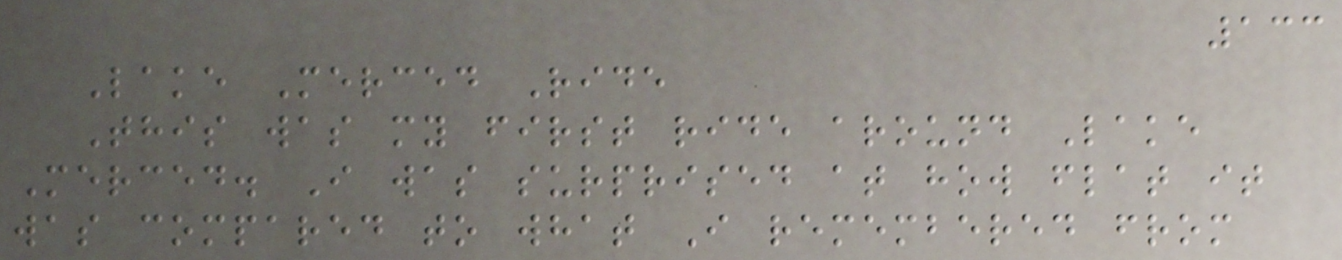133
Lake Merced Ride
This was my first ride around Lake
Merced. I was surprised at how flat it
was compared to what I remembered from
